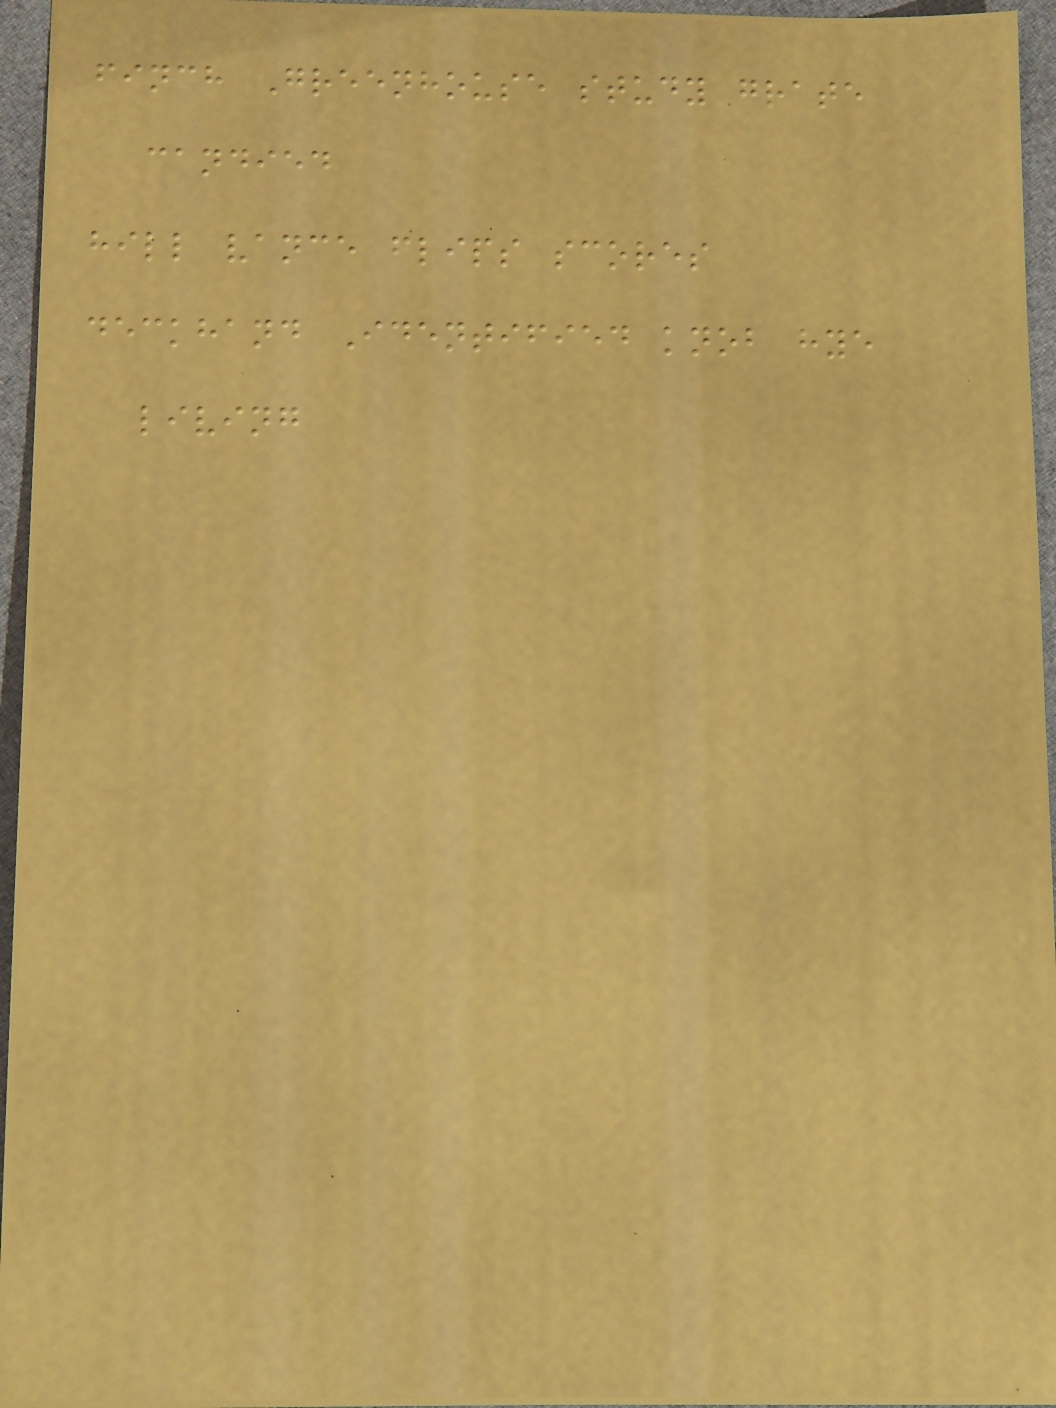finch Greenhouse study grate
candied
hill vance flips scores
deckhand Identified knob hye
living
